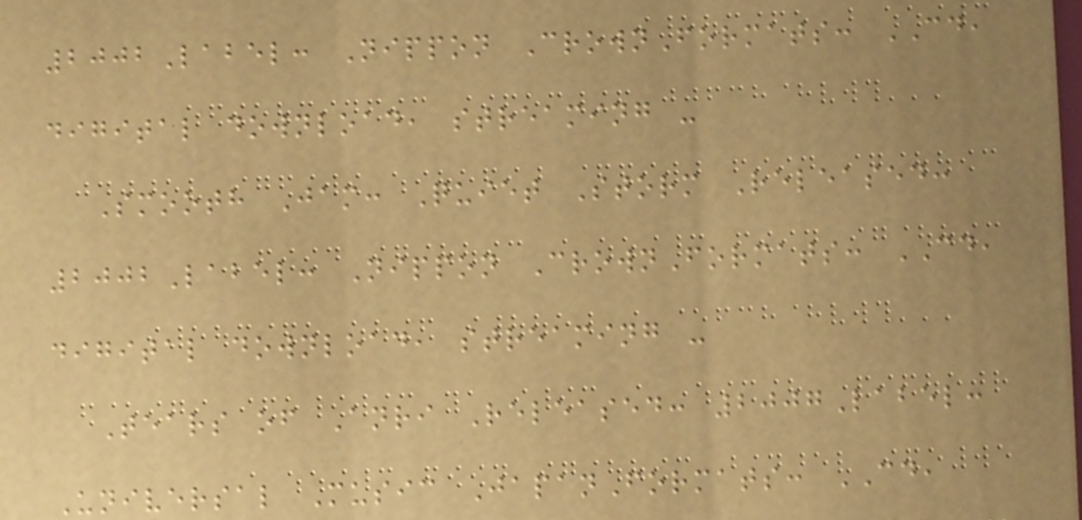2002Label: Nippon CrownFormats: CD,
digital download, streaming -
Smooth Jam: Quiet Storm Released:
2002Label: Nippon CrownFormats: CD,
digital download, streaming -
Tears of Anri Released: 2007Label:
Universal Music JapanFormats: CD,
